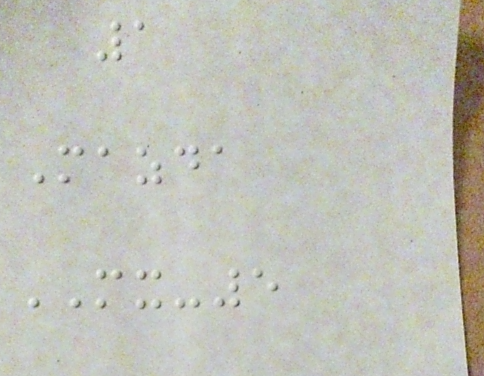1
Mazda
MX-5
